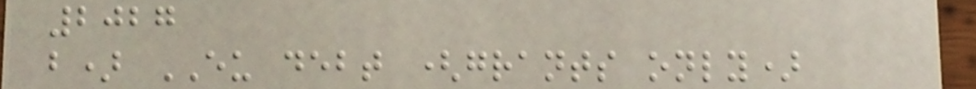2027
b) EU debt (grants only)
